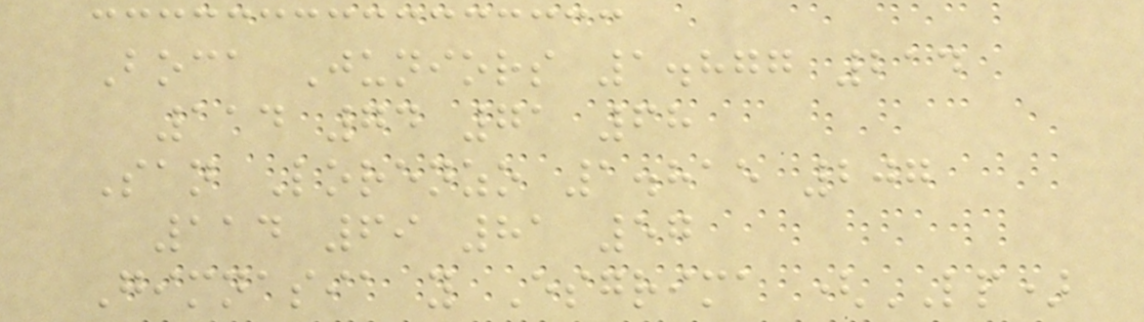Boca Juniors 1.877 214
114 74 71 68
San Lorenzo 1.815 207
114 69 81 57
Gimnasia y Esgrima (LP)
